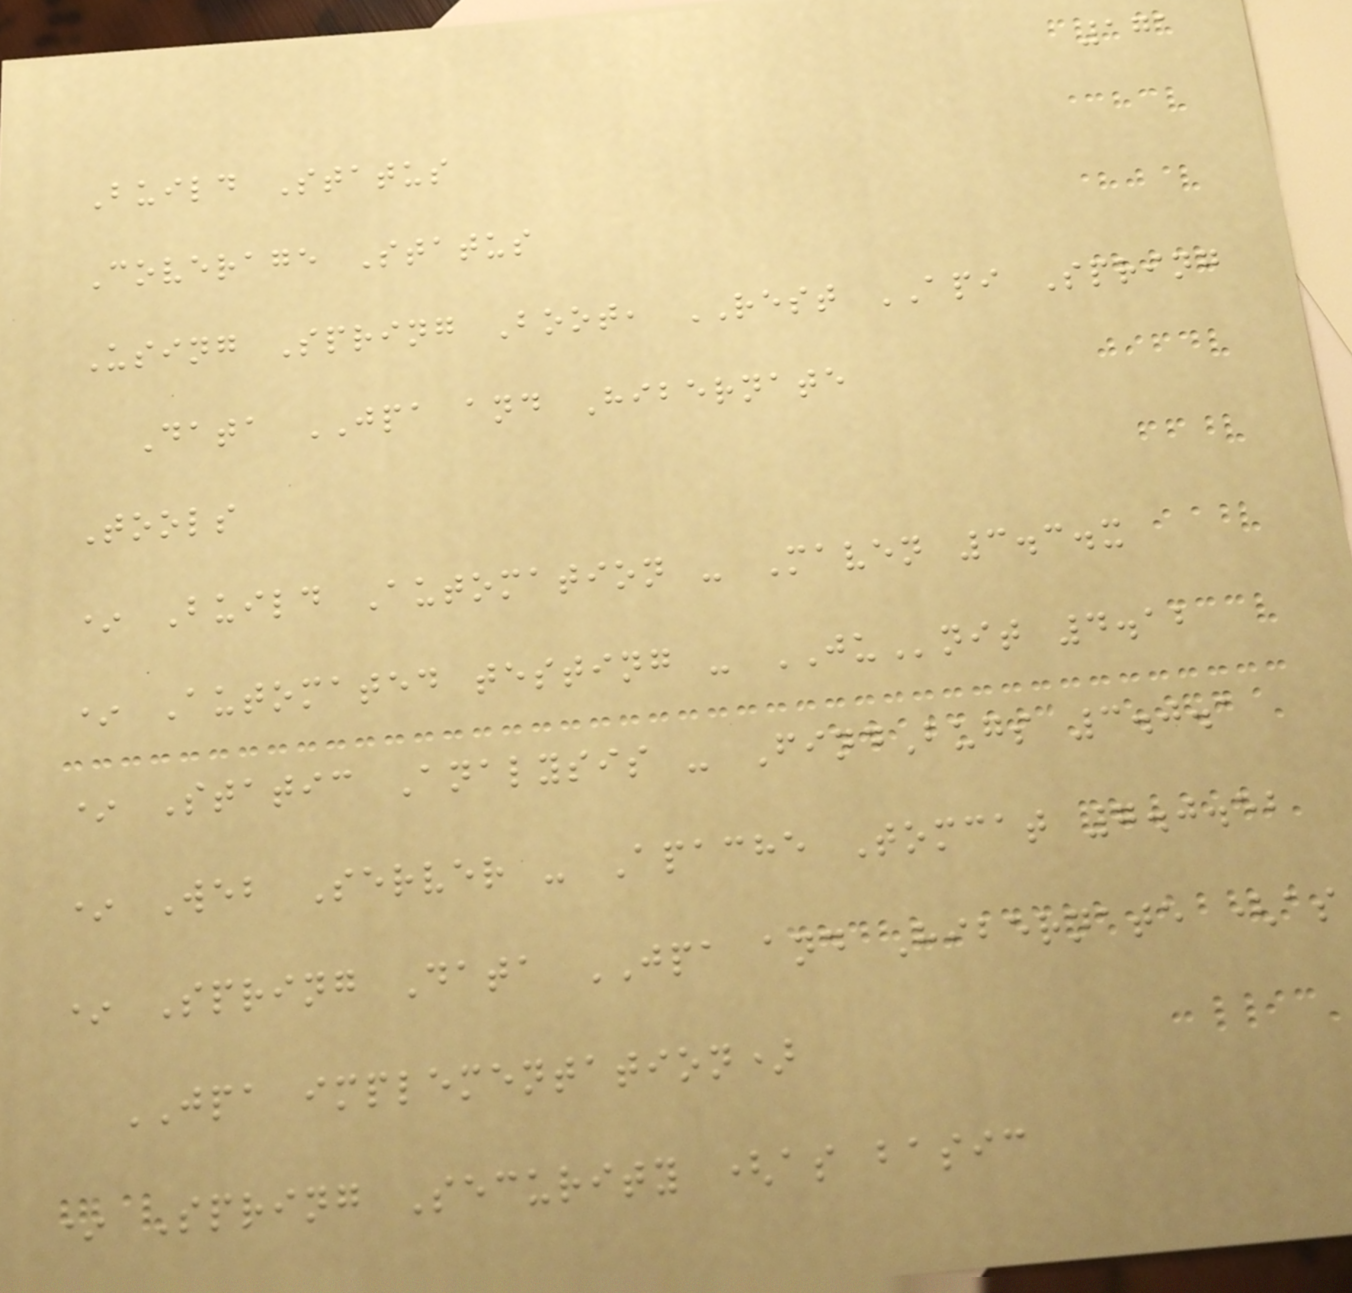171
Build Status
Coverage Status
Using Spring Boot, REST API Spring
Data JPA and Hibernate
Tools
* Build Automation - Maven 3.3.x
* Automated testing - JUnit 4.12
* Static Analysis - FindBugs 3.0.1
* Web Server - Apache Tomcat 7.0.52
* Spring Data JPA and Hibernate (as
JPA implementation)
* Spring Security (as basic
